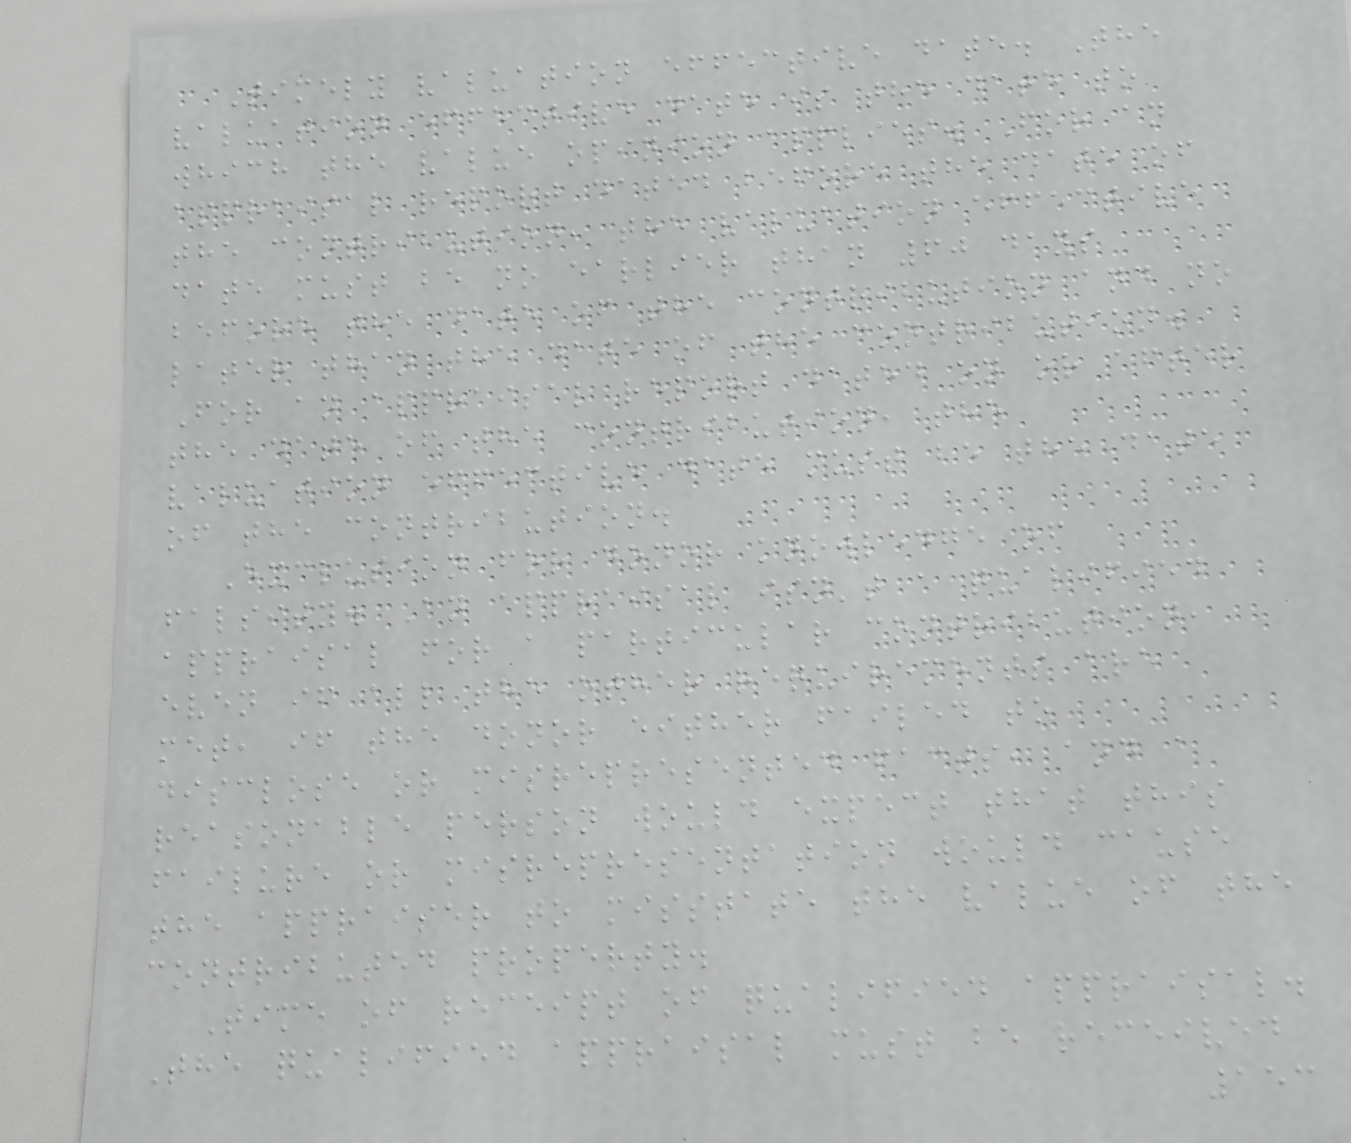Timely valuation effective date. The
valuation effective date is the date to
which the value opinion applies. For an
appraisal report dated before the date of
the contribution, the valuation effective
date must be no earlier than 60 days
before the date of the contribution and no
later than the date of the contribution.
For an appraisal report dated on or after
the date of the contribution, the
valuation effective date must be the date
of the contribution.
Exclusion for donor knowledge of
falsity. An appraisal isn't a qualified
appraisal for a particular contribution,
even if all the other requirements are
met, if the donor either failed to
disclose or misrepresented facts, and a
reasonable person would expect that this
failure or misrepresentation would cause
the appraiser to misstate the value of the
contributed property.
Time of receipt of qualified appraisal.
The qualified appraisal must be received
153
